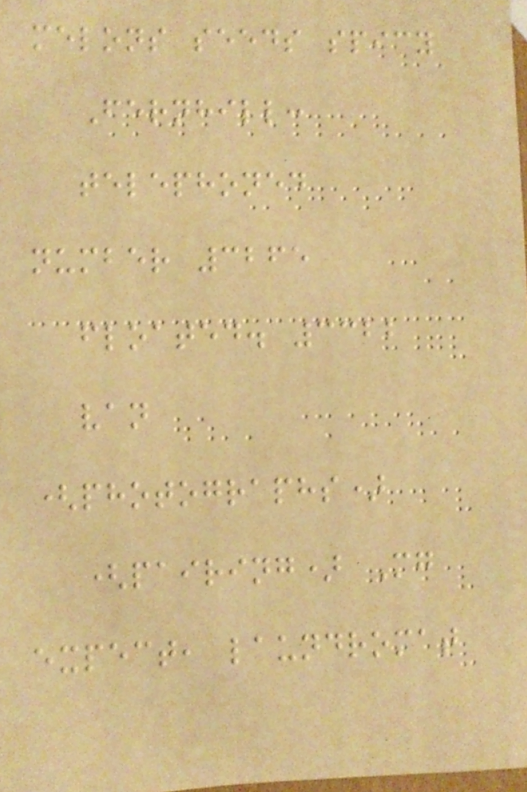melons seeds spicy
Fernhill:
telephoned
number 3265
floated. 3322
van
(photographs)
(pairing) Mg
expect, laundromat
